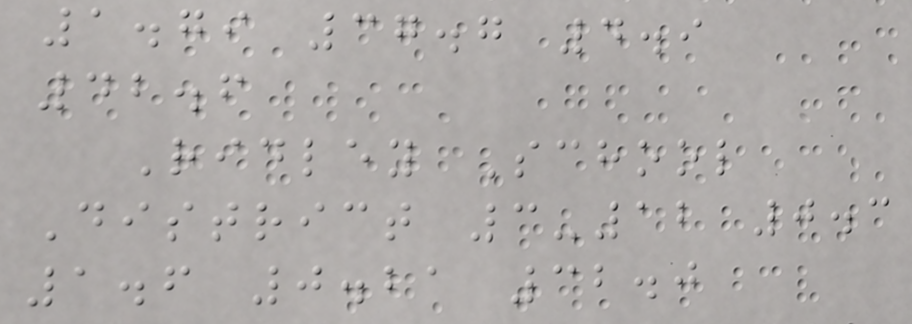1.79 37.7 4.9
42.6
Ridley School
District 3-12 0.3
1.6 0.21 32.0
